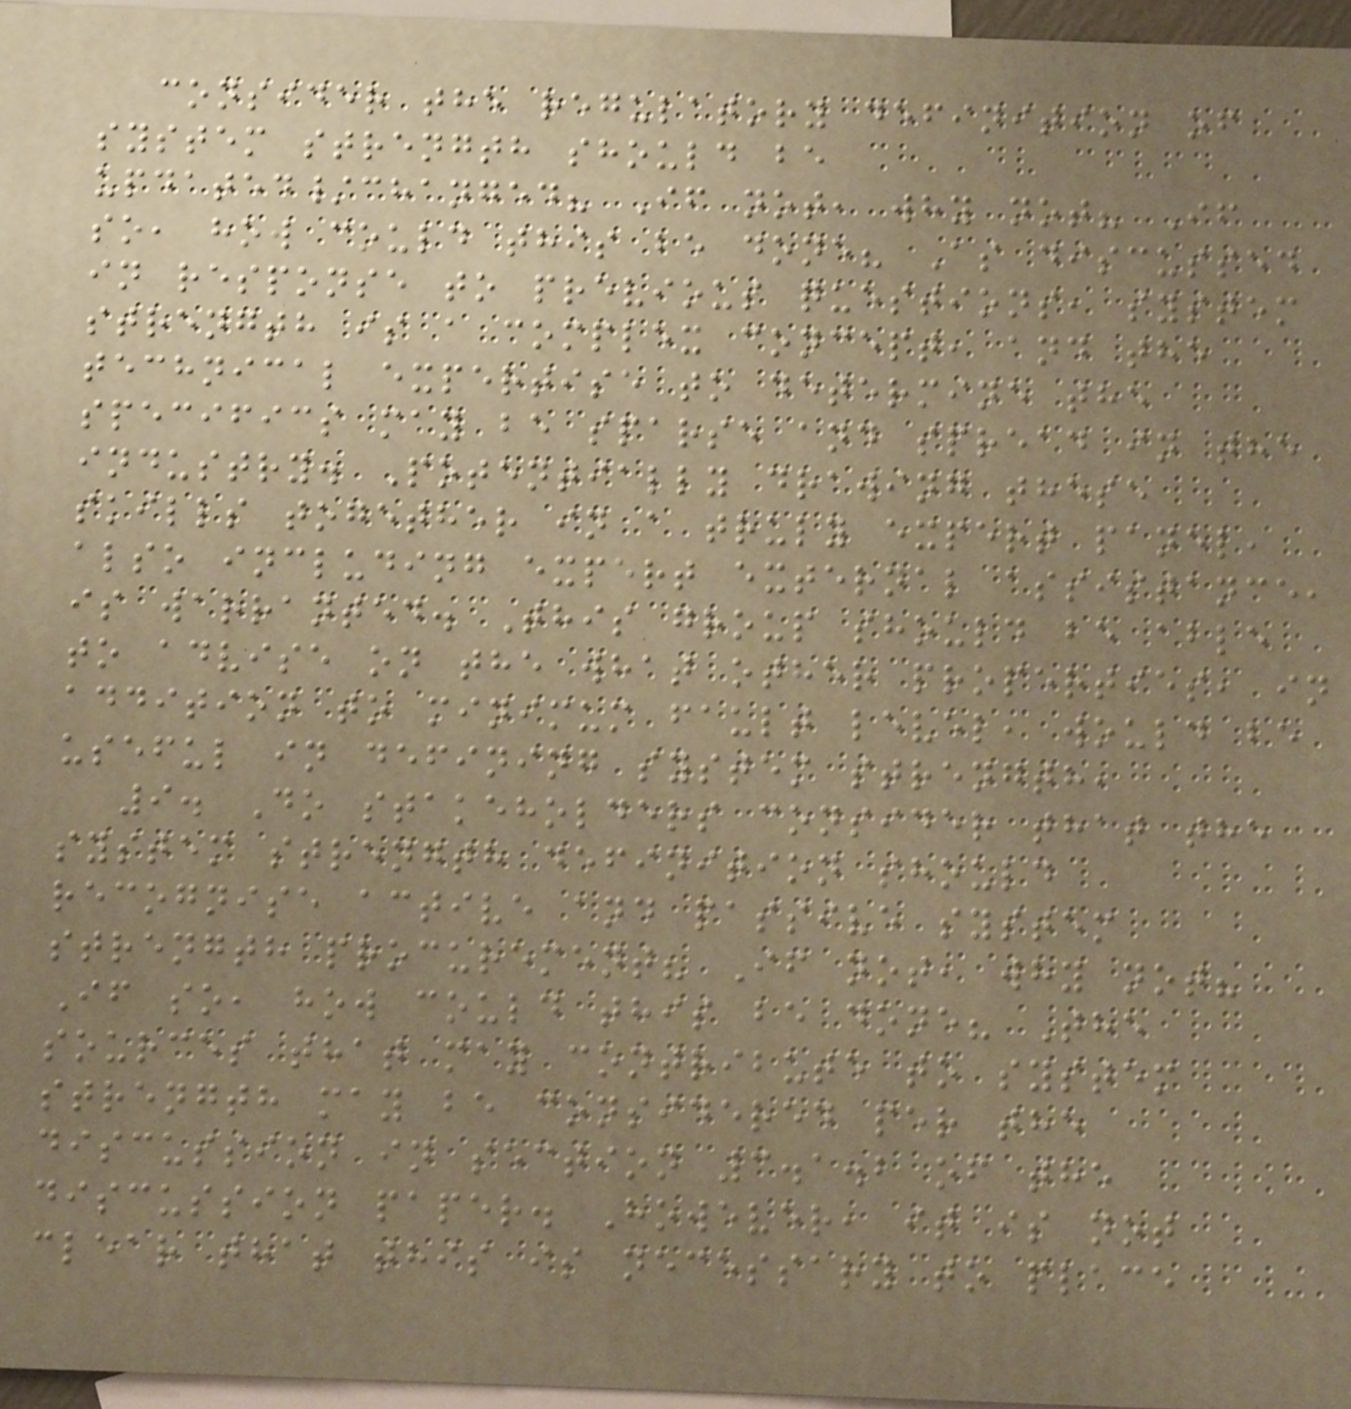consider the regulatory definition of
system strength should be
updated/changed? If not, why not? If
so, how could this be done? As discussed
in response to previous questions, system
strength is a complex concept, and the
technical expertise to determine the
specifics may be sparse and spread in the
industry. Potentially drawing these
skills together in a truly expert panel,
also including expert external assistance,
is warranted. This group should be able
to advise on the what other properties, in
addition to minimum fault level, would be
useful in defining system strength,
9. Do stakeholders consider that the
system strength definition should
recognise active and passive system
strength procurement? If not, why not?
If so, how could this be done? The
sources that may contribute to system
strength may be considered per the
discussion in section 3.1.2 of the
discussion paper. However, it is not
clear that this is necessary to place
